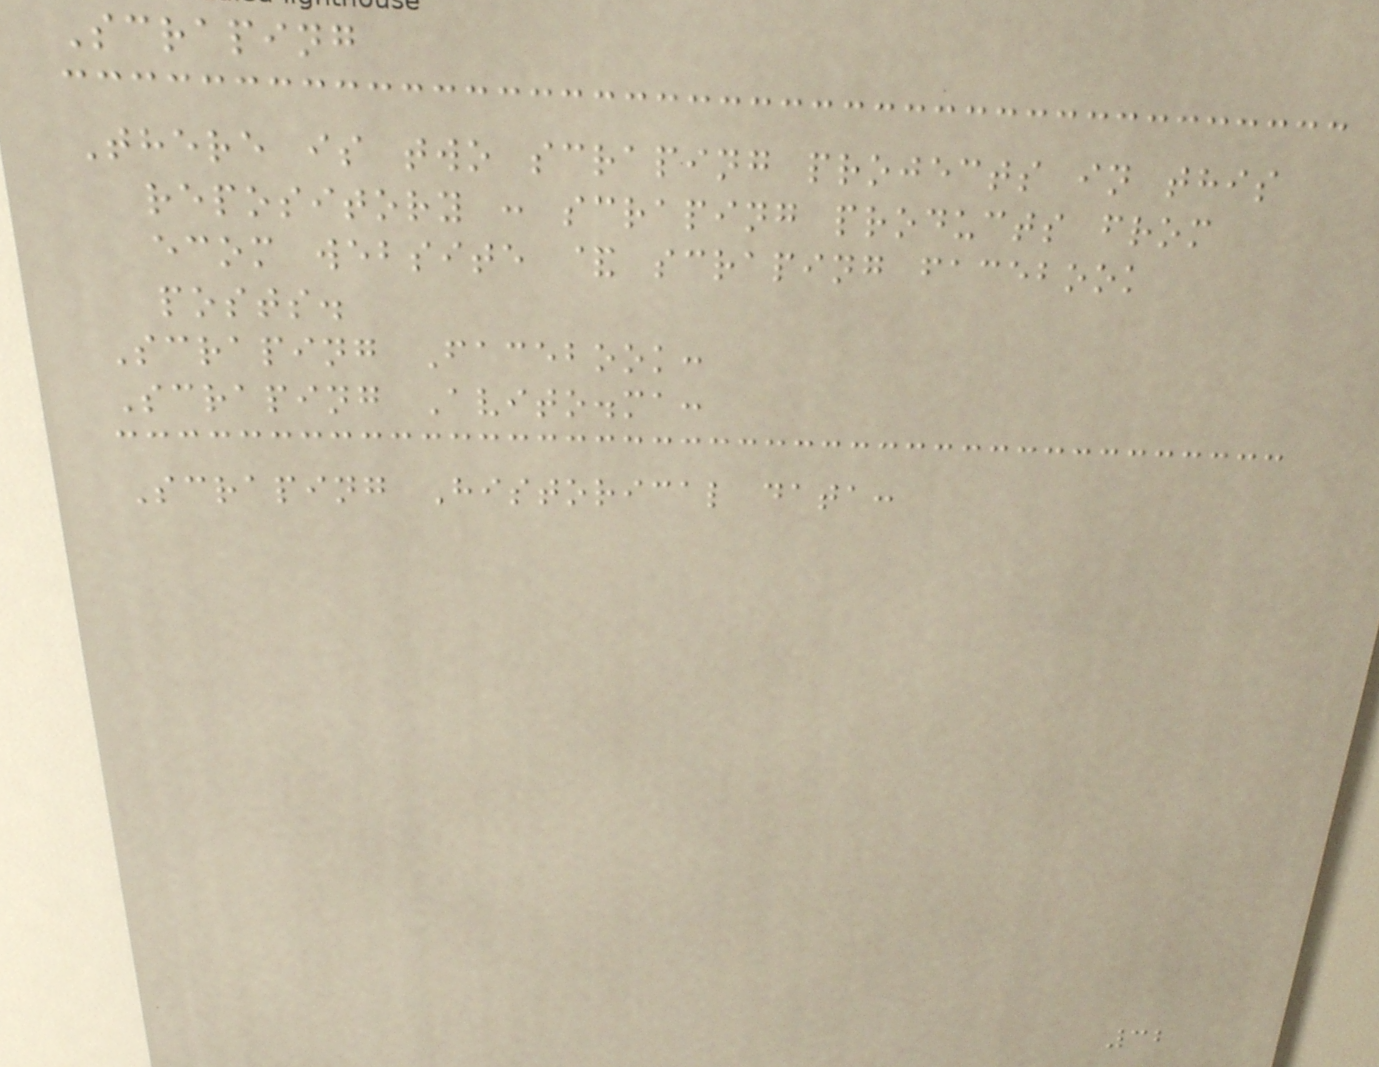Scraping
There is two scraping projects in this
repository : scraping products from
ecom website & scraping facebook
posts.
Scraping Facebook:
Scraping Avito.ma:
Scraping Historical data:
32
